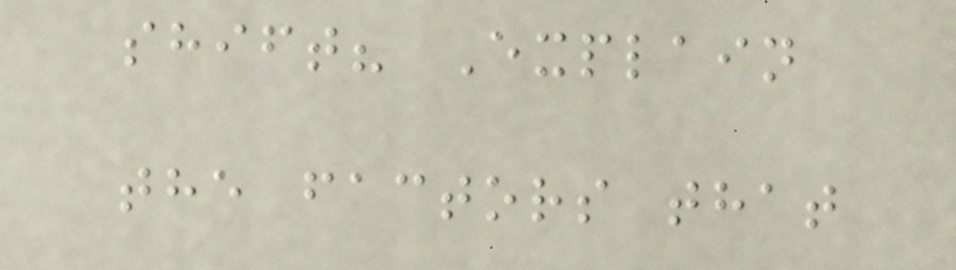shift? Explain
the factors that
